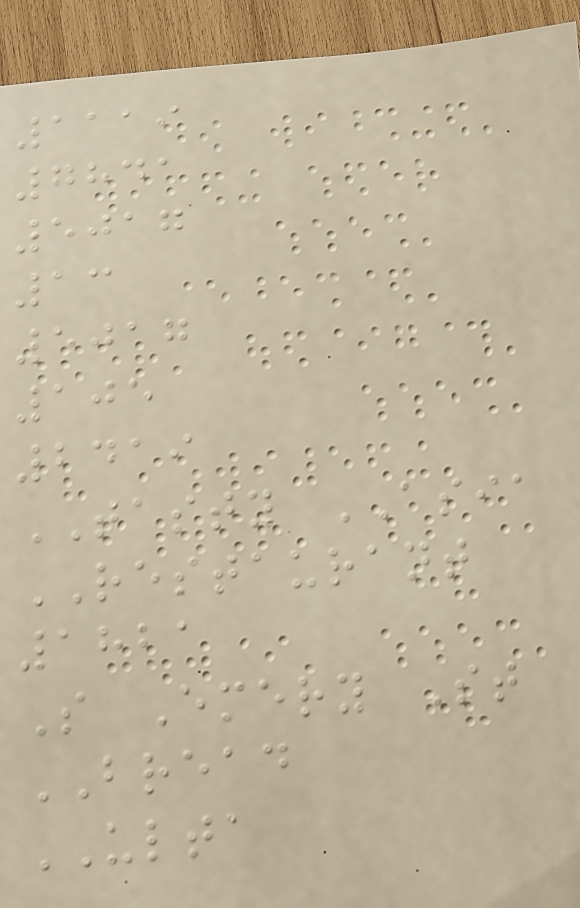1119
7841
5017
13
5017
105
2419
TASTY ASIA
RESTAURANT
1821
S Emery St
BREAD
ULTA
